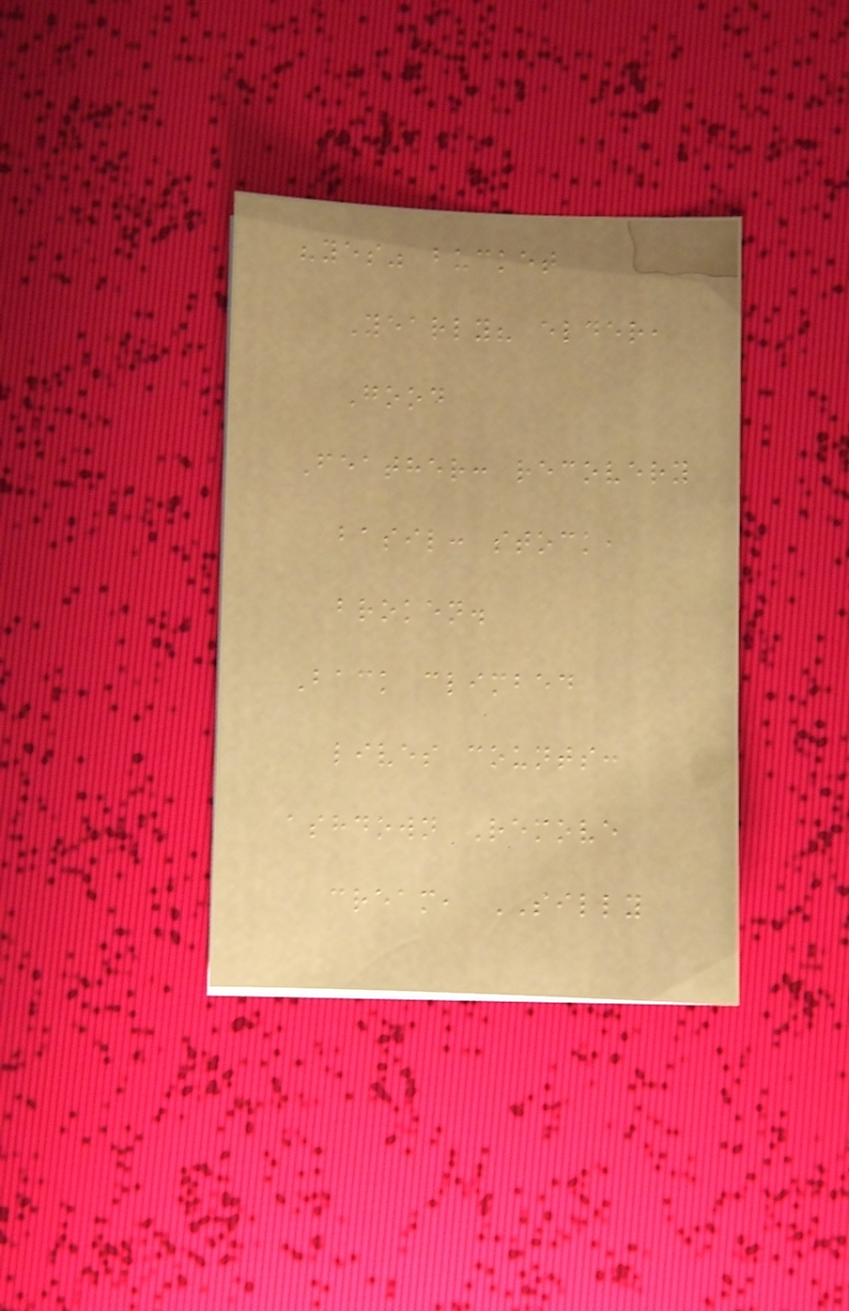"yes" bucket
Yearly? elder,
Good
Feather: recovery
basil: stock,
broken.
Back climbed
lives counts:
ashdown Remove
cream, SILLY
